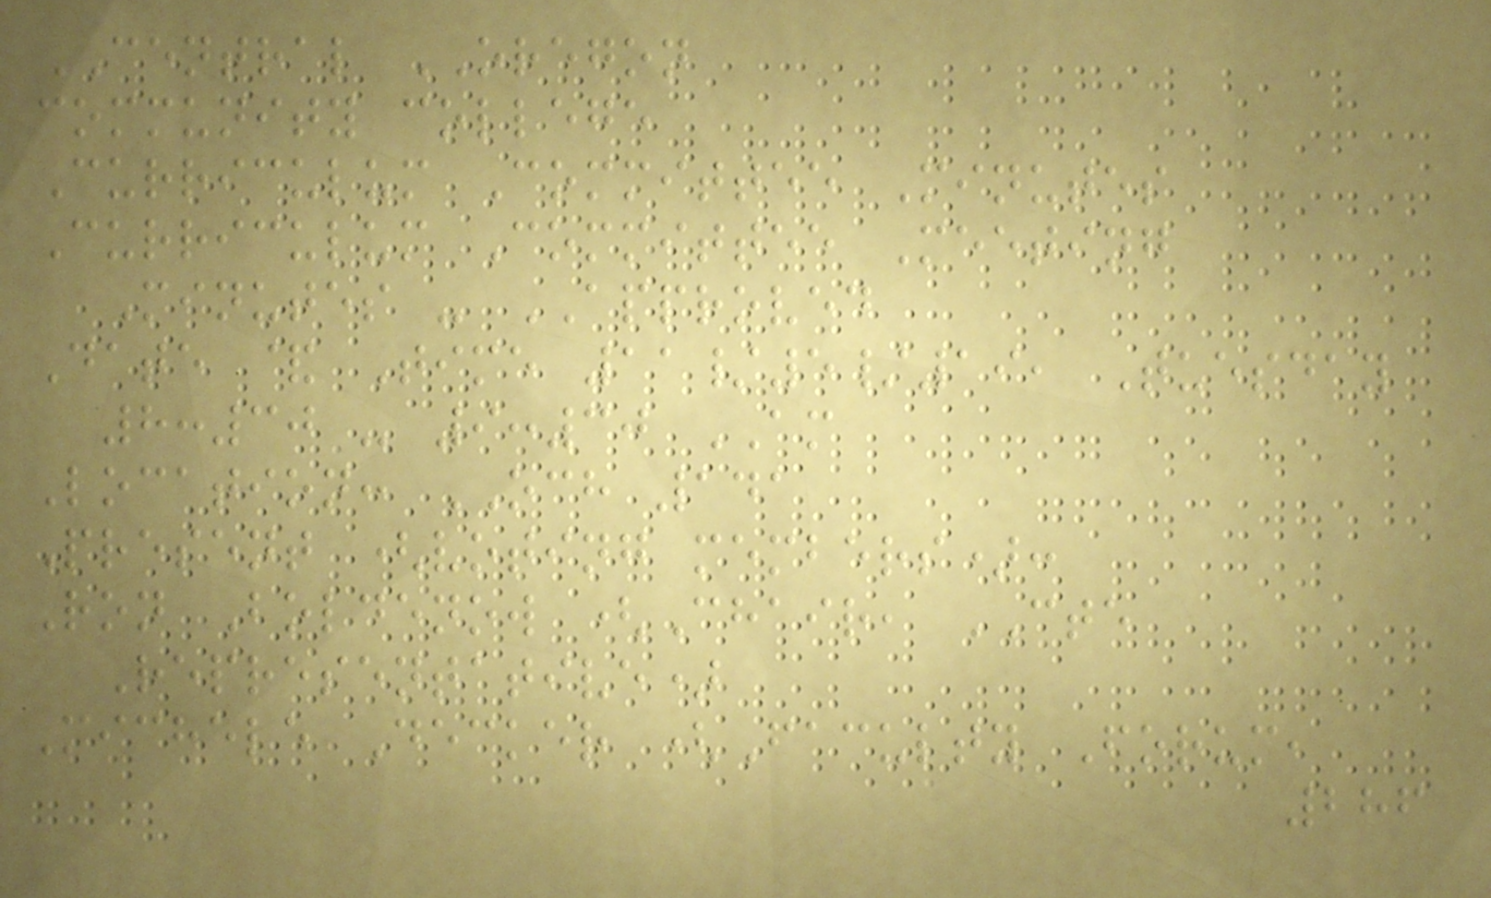CENTRAL OREGON
community college
Curriculum Committee Minutes
Curriculum Committee Meeting
Minutes - APPROVED
Date & Time 11/5/19, Tuesday
8:30 - 9:30 AM
Location: OCH 141
Present (voting members):
Ron Boldenow (Chair, CTE
Representative)
Michele Decker (Faculty Forum,
286
